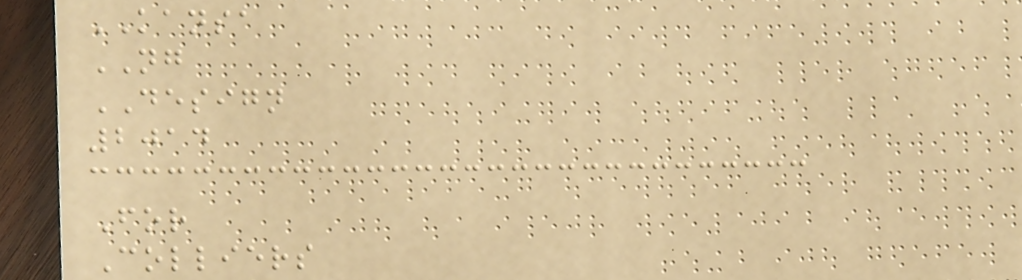KANSA
NG
DESIGN
2014
For
Colliers
